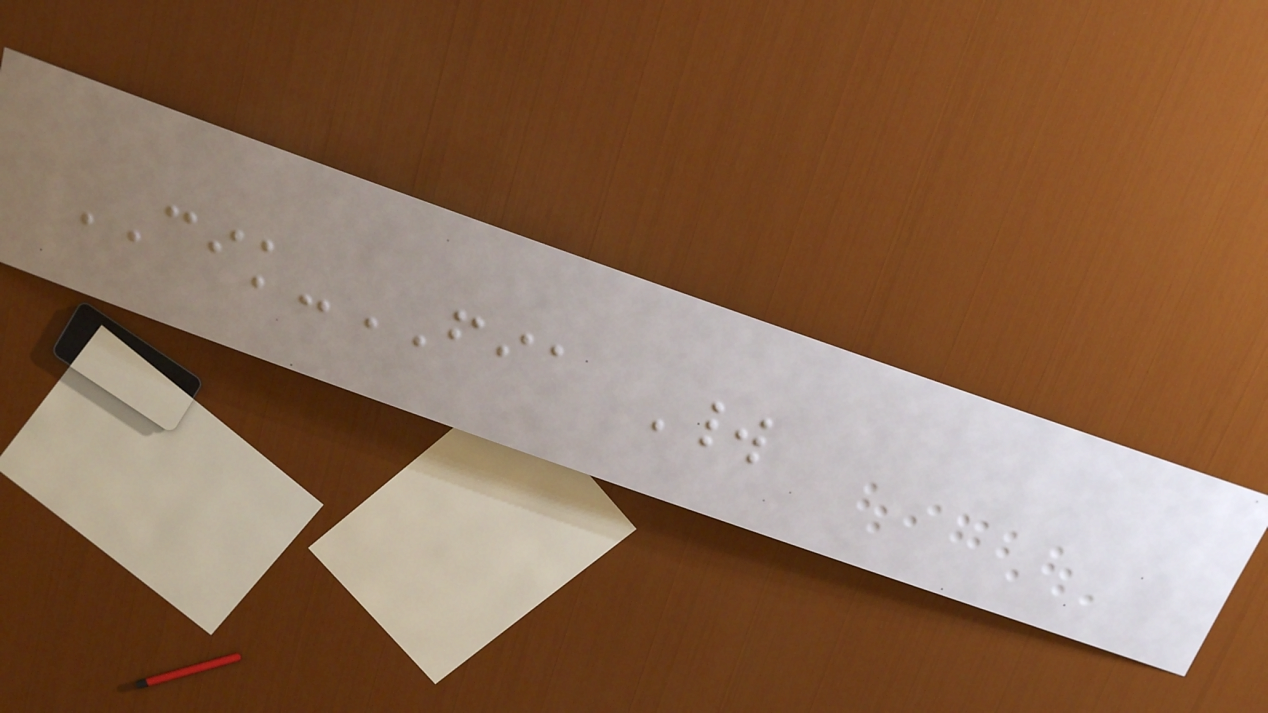CIK-FIA World
